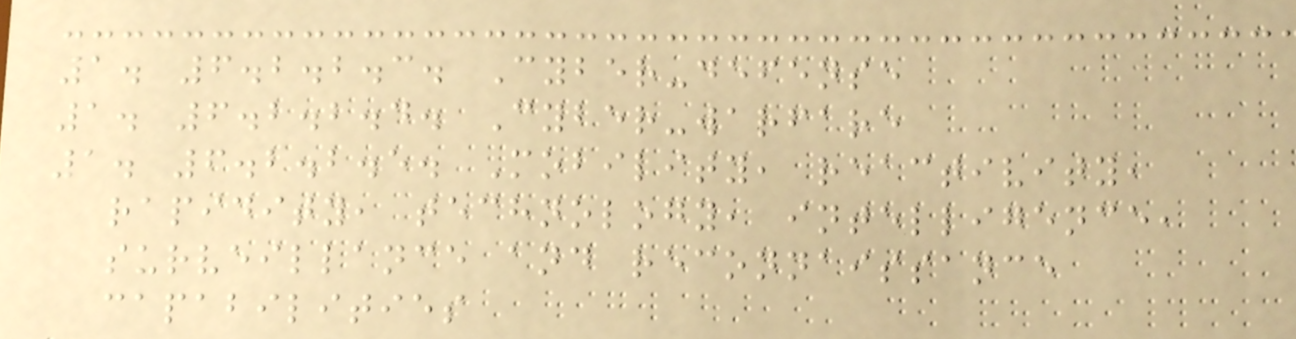1. 6.2.2.3. Cyber-defense
1. 6.2.2.4. Cyber-warfare
1. 6.2.2.5. Mobility, reactivity,
rapidity, technology, intelligence,
surveillance and reconnaissance
capabilities
